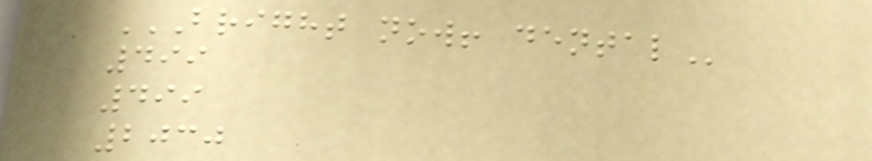BRIGHT NOW! DENTAL
499
499
2030
